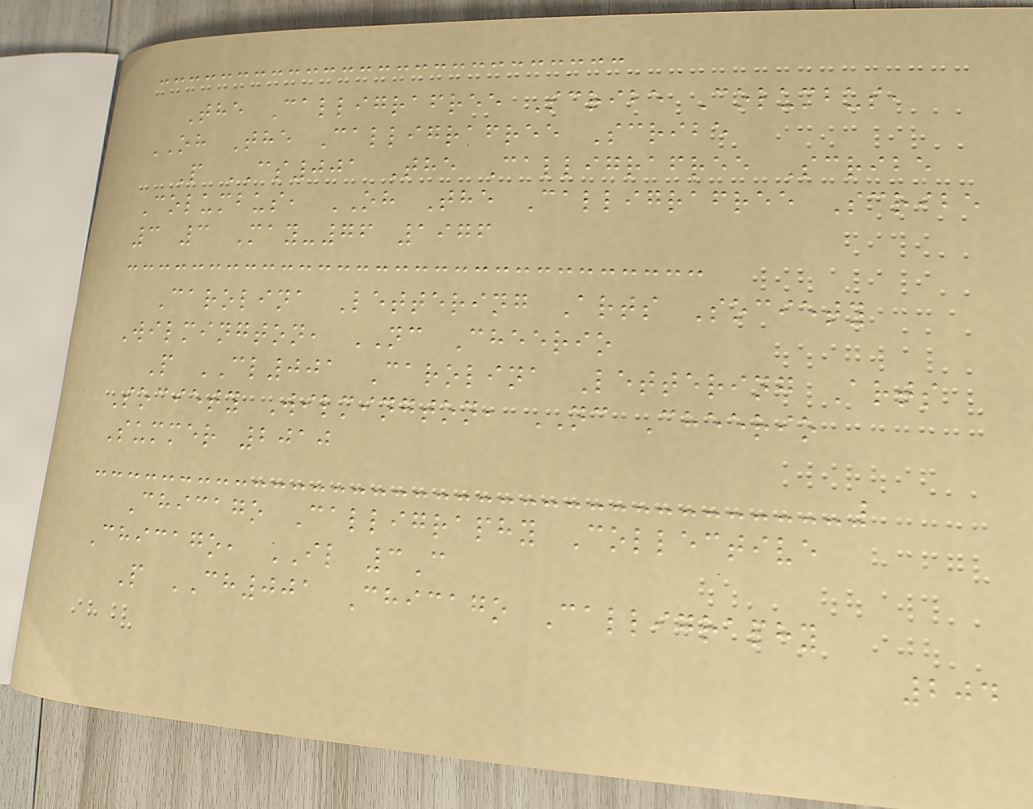The Calligrafree Scribe Columbus,
OH The Calligrafree Scribe
P CS001 The Calligrafree Scribe
Columbus, OH The Calligrafree Scribe
3 3 May-76 1976
Carolina Lettering Arts Society
Wilmington, NC Cheerio
P CL001 Carolina Lettering Arts
Society Wilmington, NC Cheerio
Summer 2010
Chicago Calligraphy Collective
Chicago, IL 3C
P CH001 Chicago Calligraphy
204
